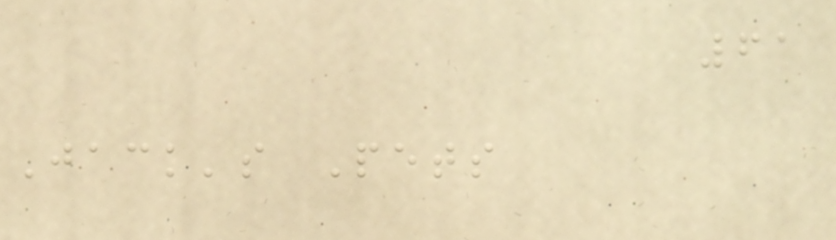61
Jack's Pets
